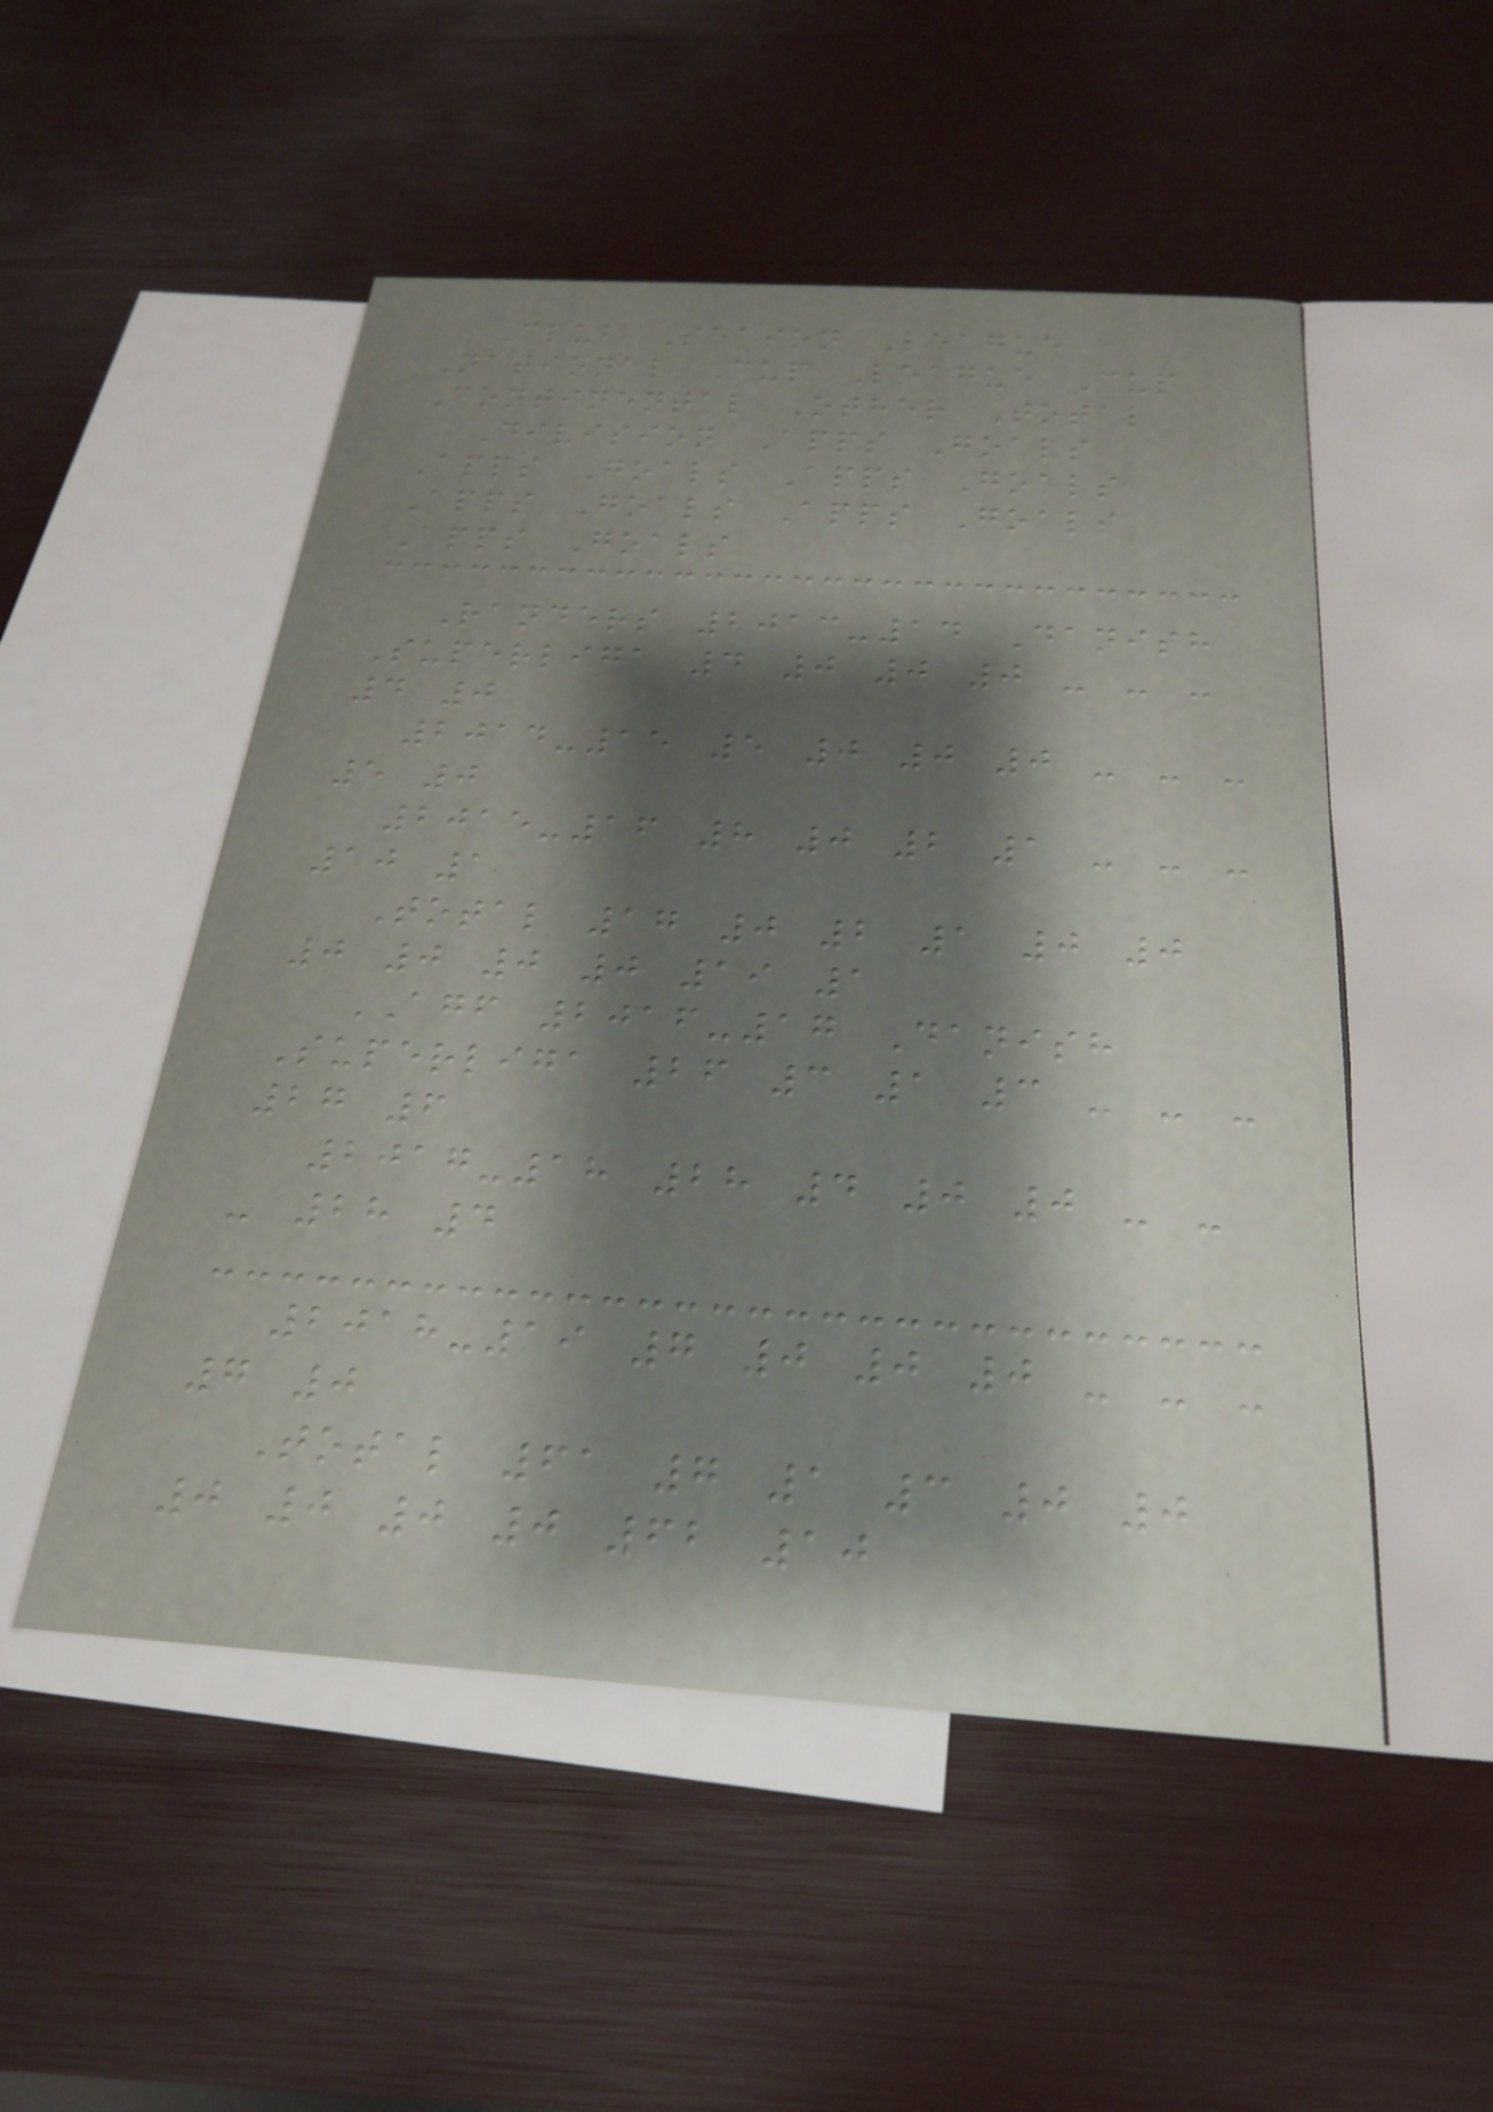Club Season League
National Cup League Cup
Continental Other Total
Division Apps Goals
Apps Goals Apps Goals
Apps Goals Apps Goals
Apps Goals
Randers 2013-14 Danish
Superliga 4 0 0 0 - - -
4 0
2014-15 5 0 0 0 - - -
5 0
2015-16 8 0 2 1 - - -
10 1
Total 17 0 2 1 0 0
0 0 0 0 19 1
AGF 2016-17 Danish
Superliga 26 3 1 3 - - -
27 6
2017-18 28 4 0 0 - -
- 28 4
2018-19 7 0 0 0 - - -
7 0
Total 61 7 1 3 0 0
0 0 0 0 62 10
